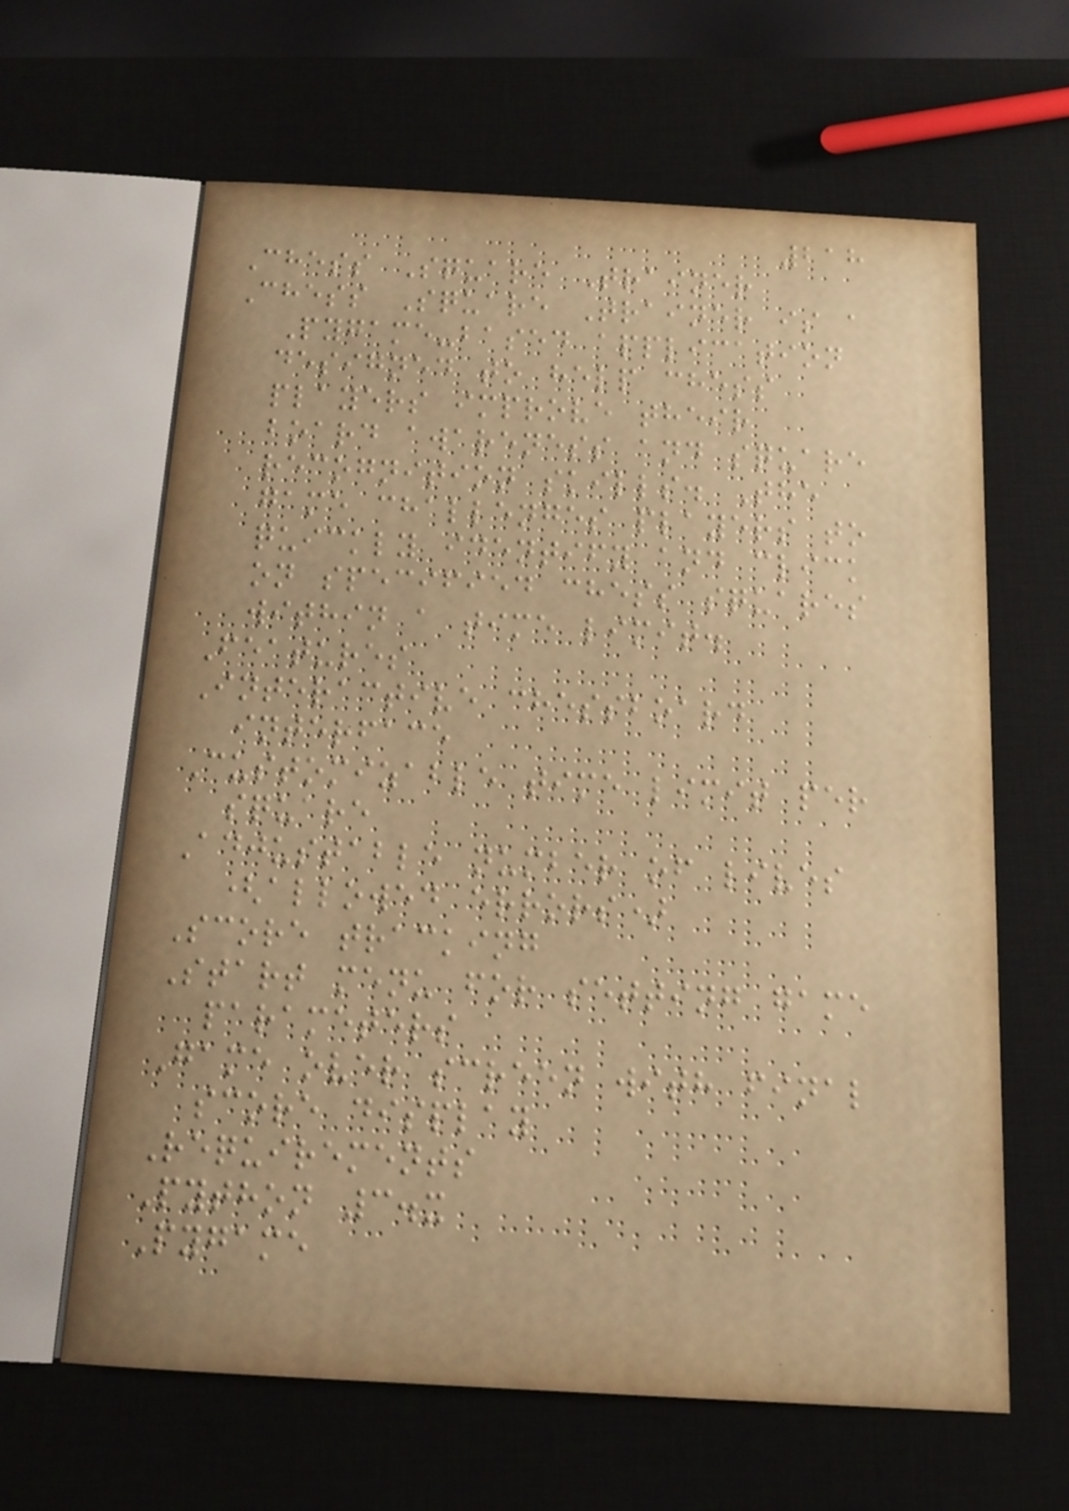218
Chess Square Trainer
Chess Square Trainer is a
Pygame-based application
designed to help chess
players improve their
board awareness and square
recognition skills. The
game challenges players to
quickly identify and click
on specified chess squares
within a time limit.
Features
Interactive chessboard
interface
Customizable time limit per
square
Adjustable number of lives
(allowed errors)
Score tracking
Start menu for setting game
parameters
Game over screen with final
score display
Requirements
Python 3.x
Pygame
